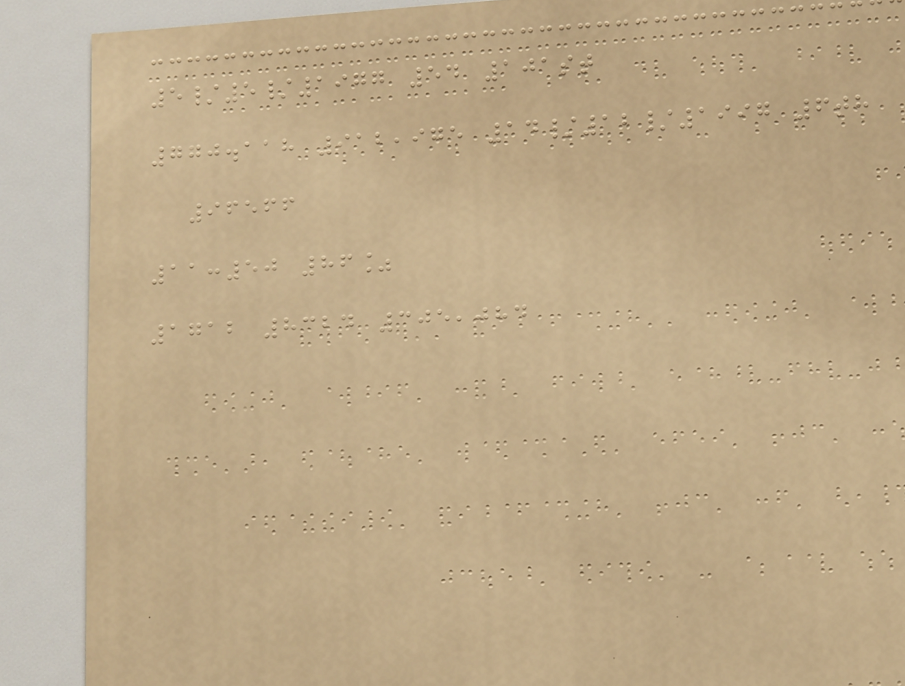5/5/1977 54 101st
770.118 912,975 14/12/1997 6th
96566
11:50 86%
1712 8324 305,084
